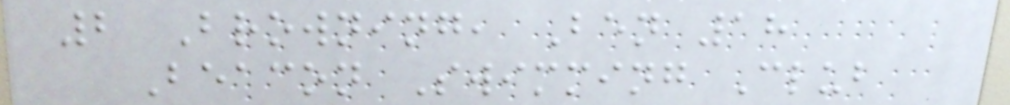2 Browning, Ben 18
Beacon Swimming Club
